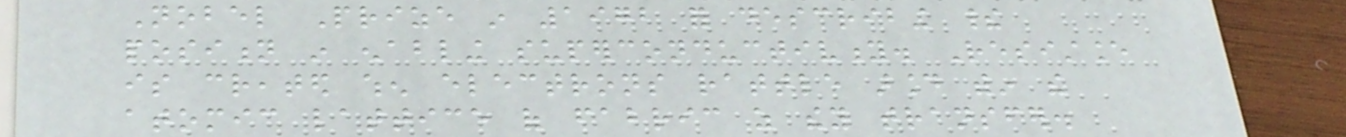Nobel Prize in 1972 for describing their
position in enabling superconductivity. Resistance
is created when electrons rattle around within the
atomic lattice of fabric as they transfer.
